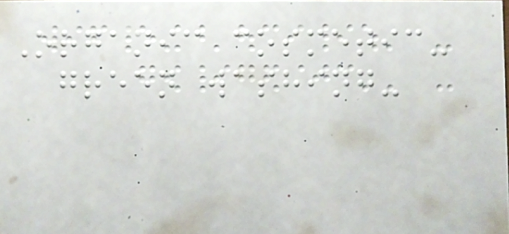Organic cosmetic-
green washing-
